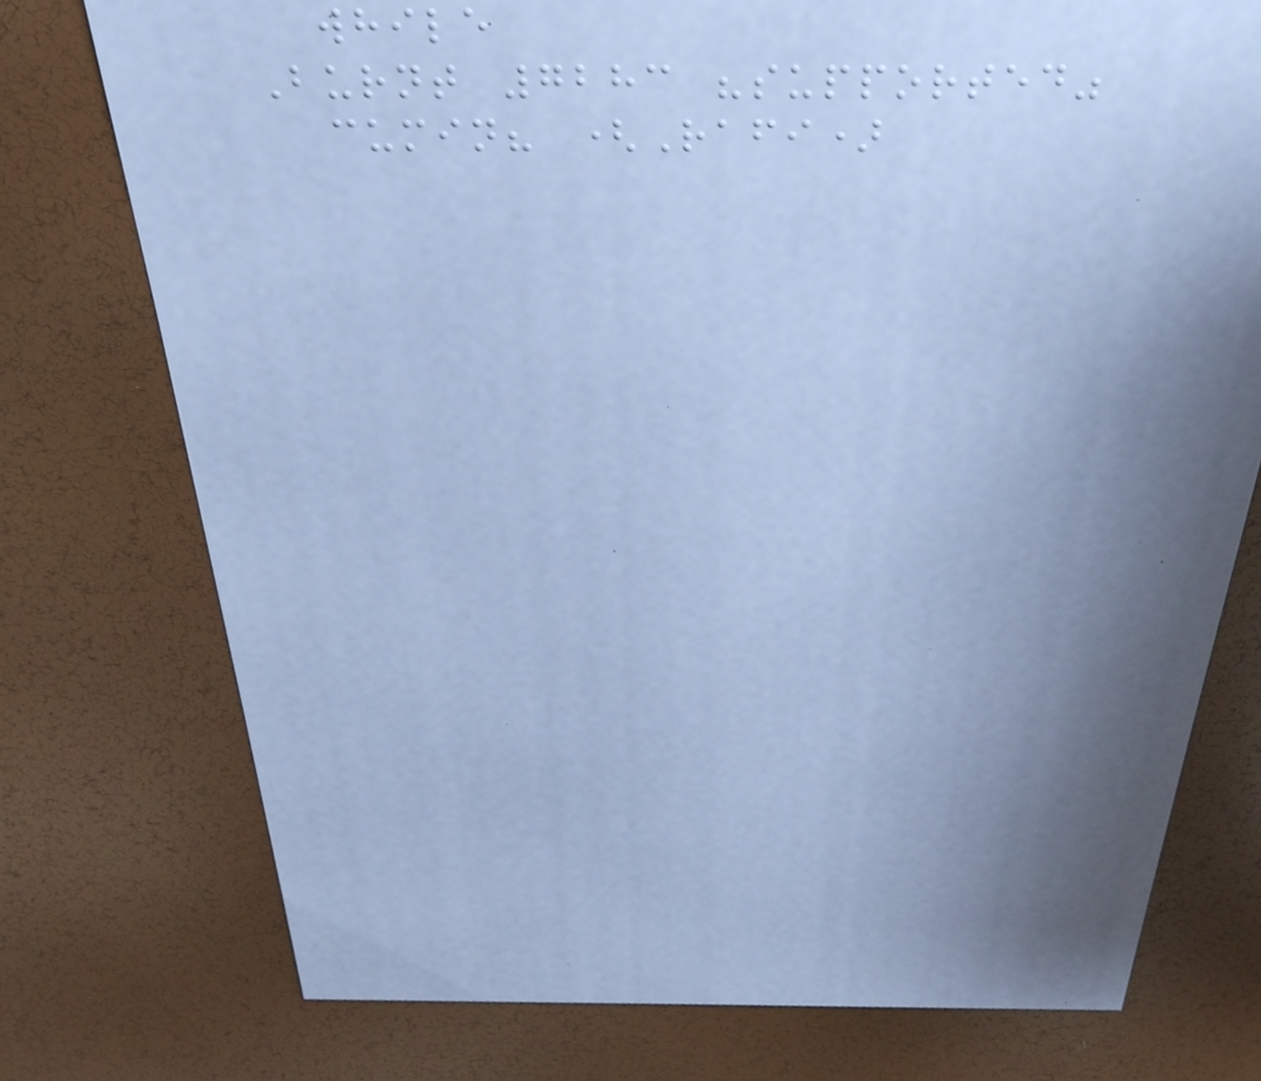while
Burnt 7283 "supported"
cumin? (Rafi)
